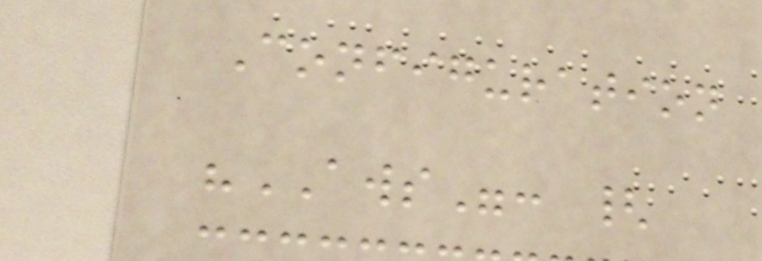Configuration
"AWS": {
